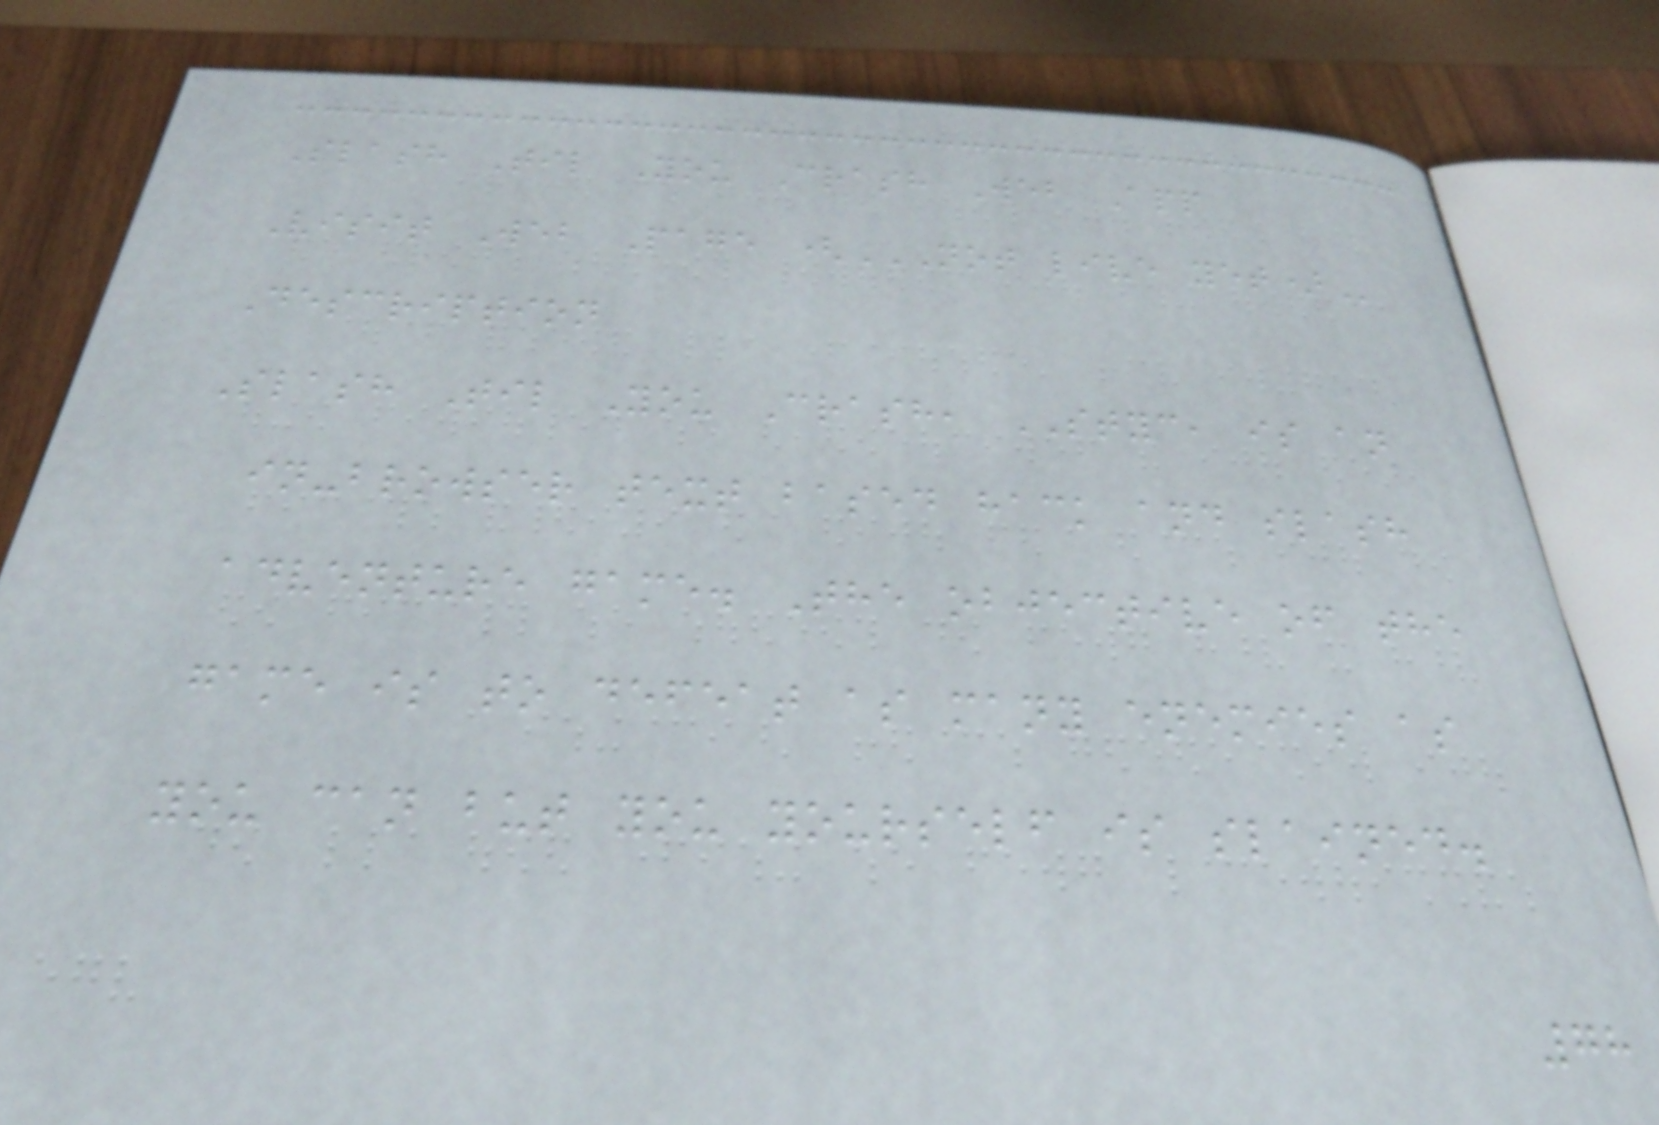Slash Til You Crash Web App
Visit Web Page (NOT LIVE YET)
Description
Slash Til You Crash, STYC, is an
in-browser text based hack and slash
adventure game. The objective of the
game is to defeat as many enemies as
you can but you yourself is slained.
78
